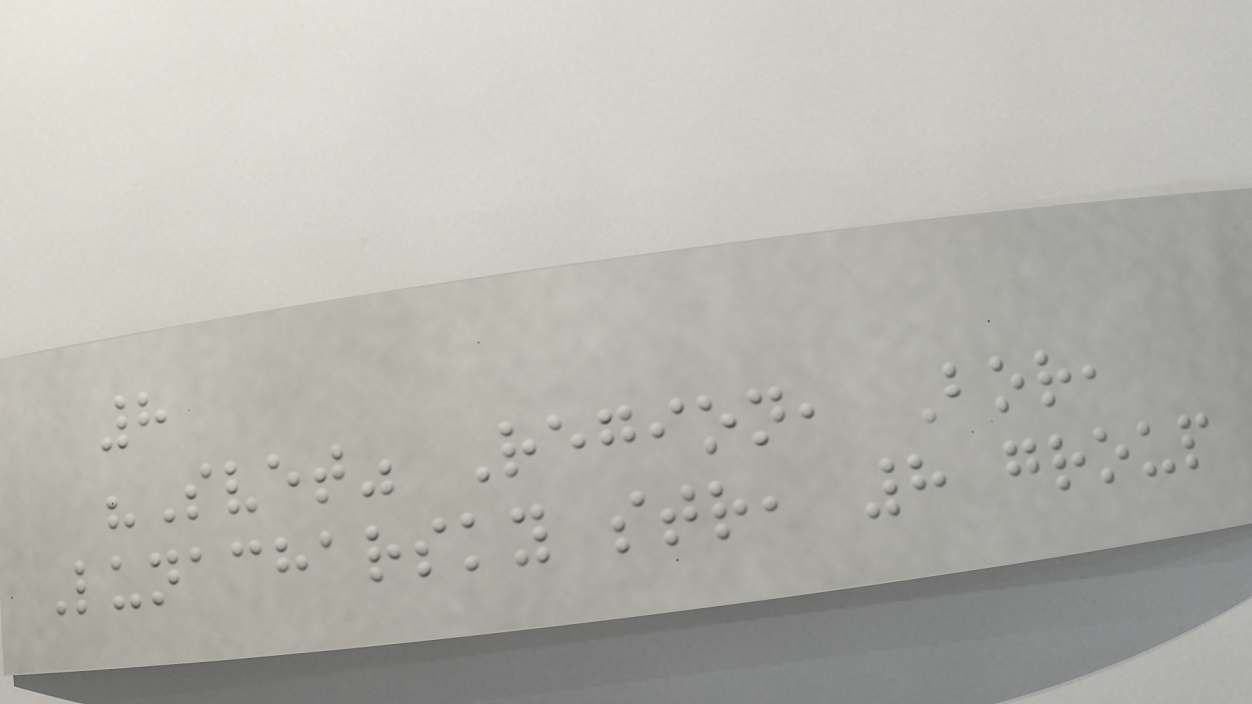8
"Svet" Region, Bor,
Lunacharsky str, 8 group
